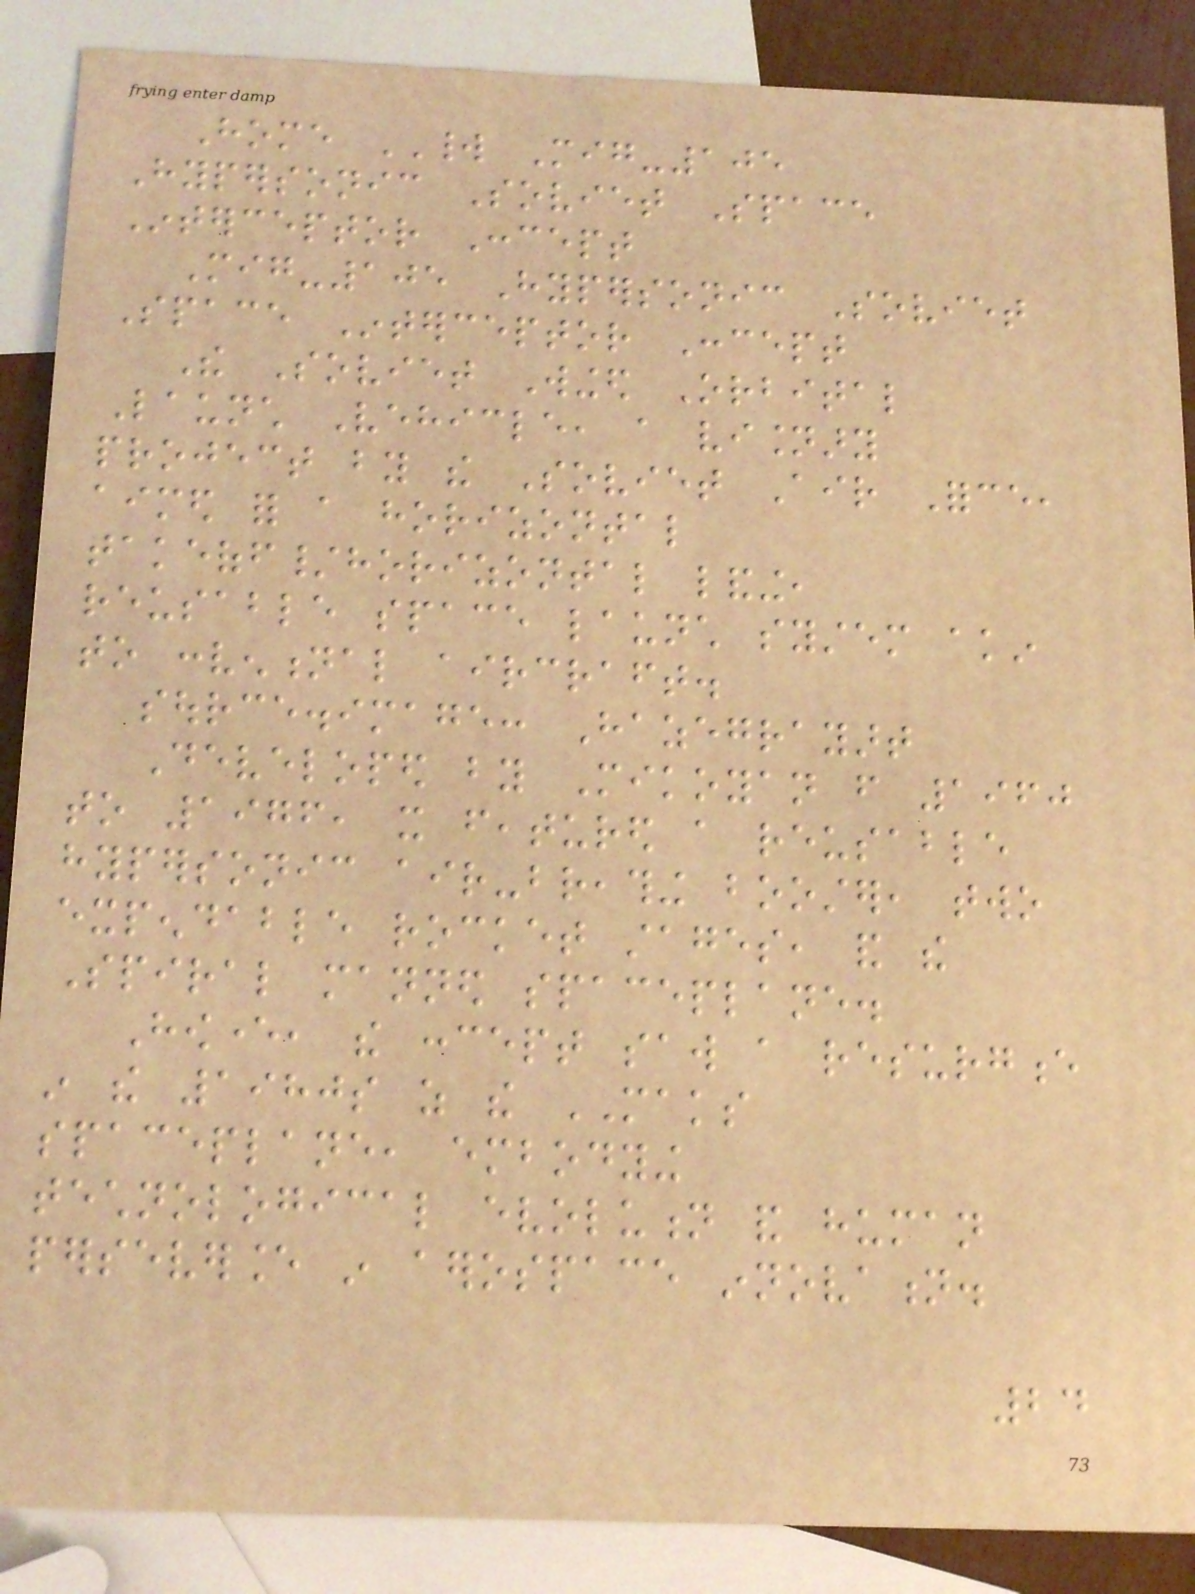Home WORLD Mig-105
Hypersonic Soviet Space
Interceptor Concept
Mig-105 Hypersonic Soviet
Space Interceptor Concept
The Soviet Winged Orbital
Launch Vehicle, a visionary
project by the Soviet Air Force,
aimed for a horizontal
takeoff/horizontal landing,
reusable space launch system akin
to conventional aircraft.
source.image: Hazegrayart
Developed by Mikoyan from 1960
to 1976, it featured a reusable
hypersonic air-breathing booster, two
expendable rocket stages, and the
Spiral manned spaceplane.
However, the concept saw a resurgence
in the 1980s as the MAKS
spaceplane, embodying
technological evolution and human
perseverance in aerospace innovation.
24
